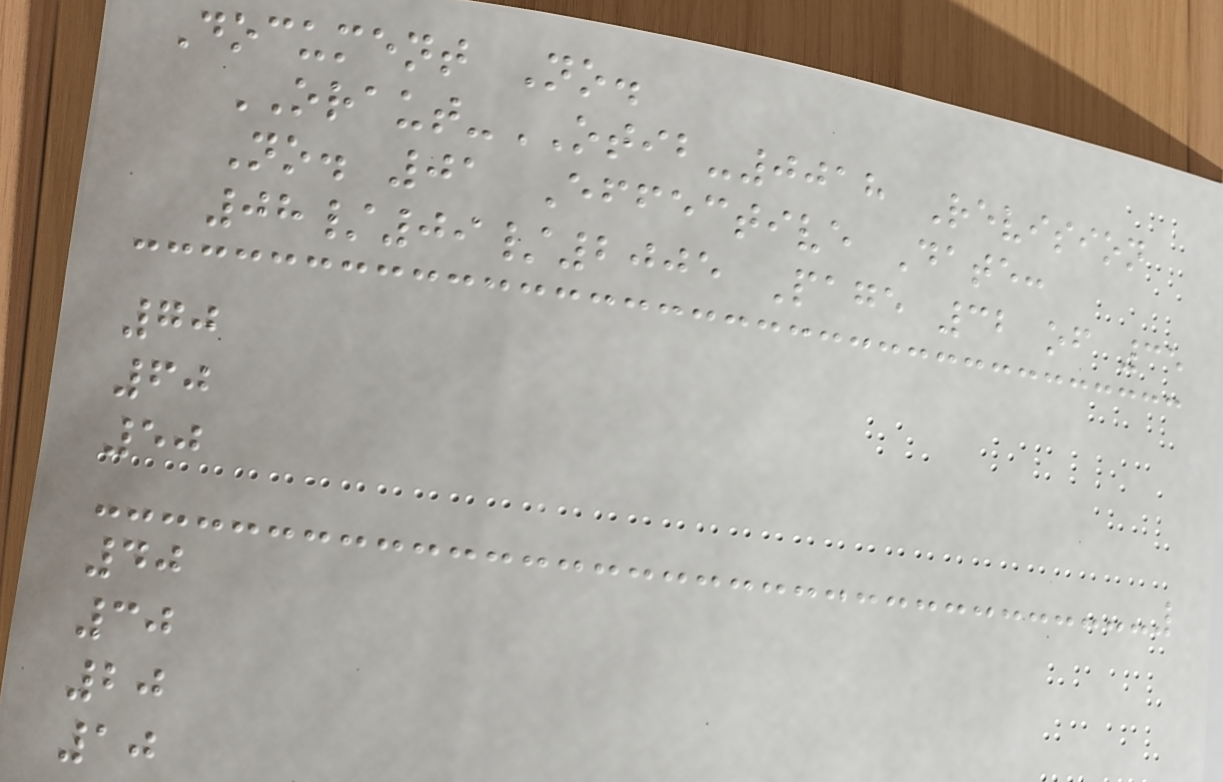Document No.
ORAUT-OTIB-0018 Revision
No. 01 Effective Date:
08/09/2005 Page 32 of 35
70
60
50
40
30
20
10
